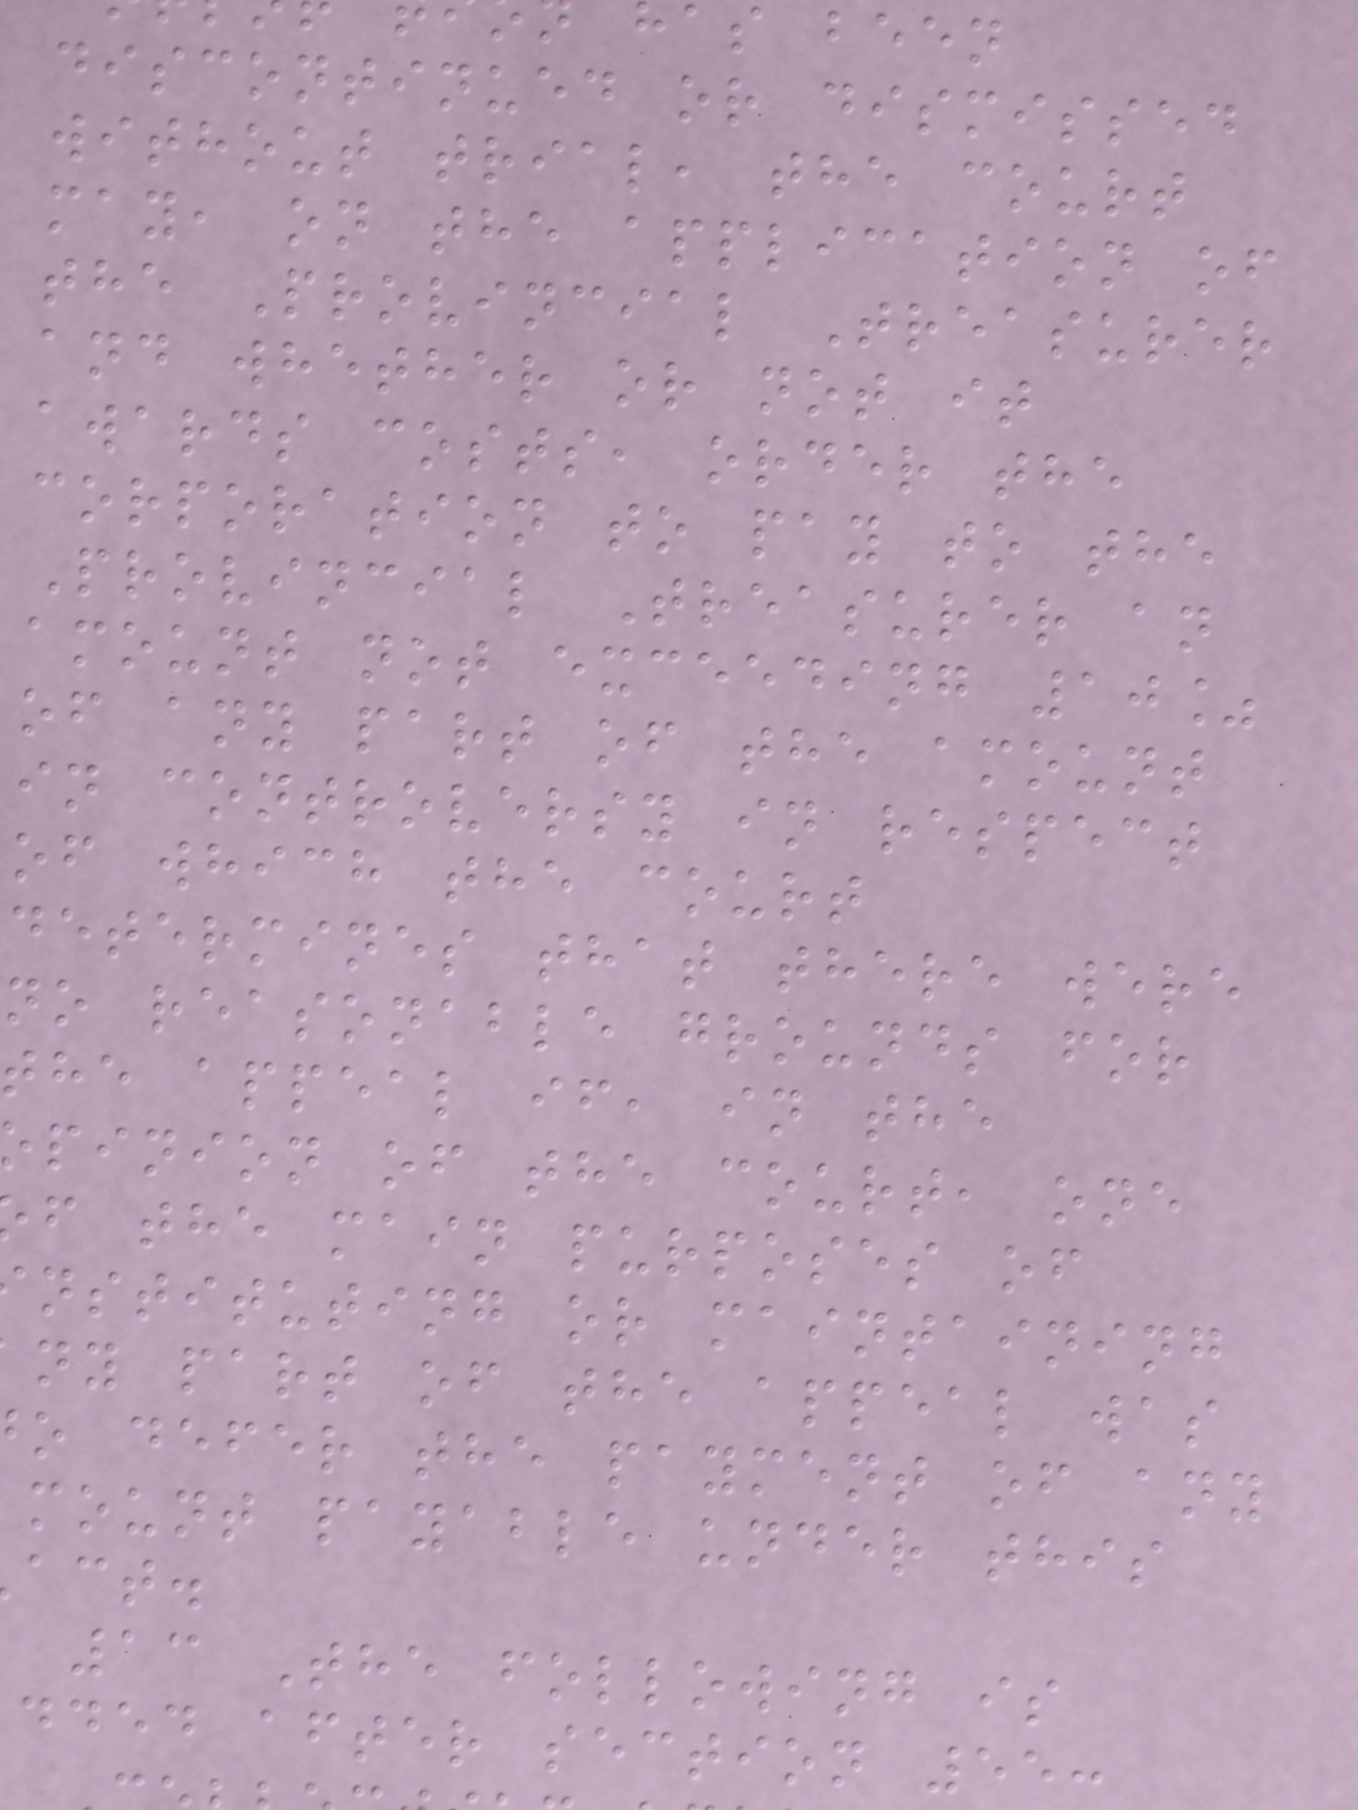as been
discontinued or dismissed
without trial, the court
may, on the application of
the Provincial Treasurer
and whether or not it
awards costs, order the
corporation to pay to the
Provincial Treasurer an
amount not exceeding 10%
of any part of the amount
in controversy in respect
of which the court
determines that there were
no reasonable grounds for
the appeal if, in the
pinion of the court, one
f the main purposes of
nstituting or maintaining
ny part of the appeal was
o defer the payment of any
mount payable under this
act.
13 The following is
dded after section 55:
